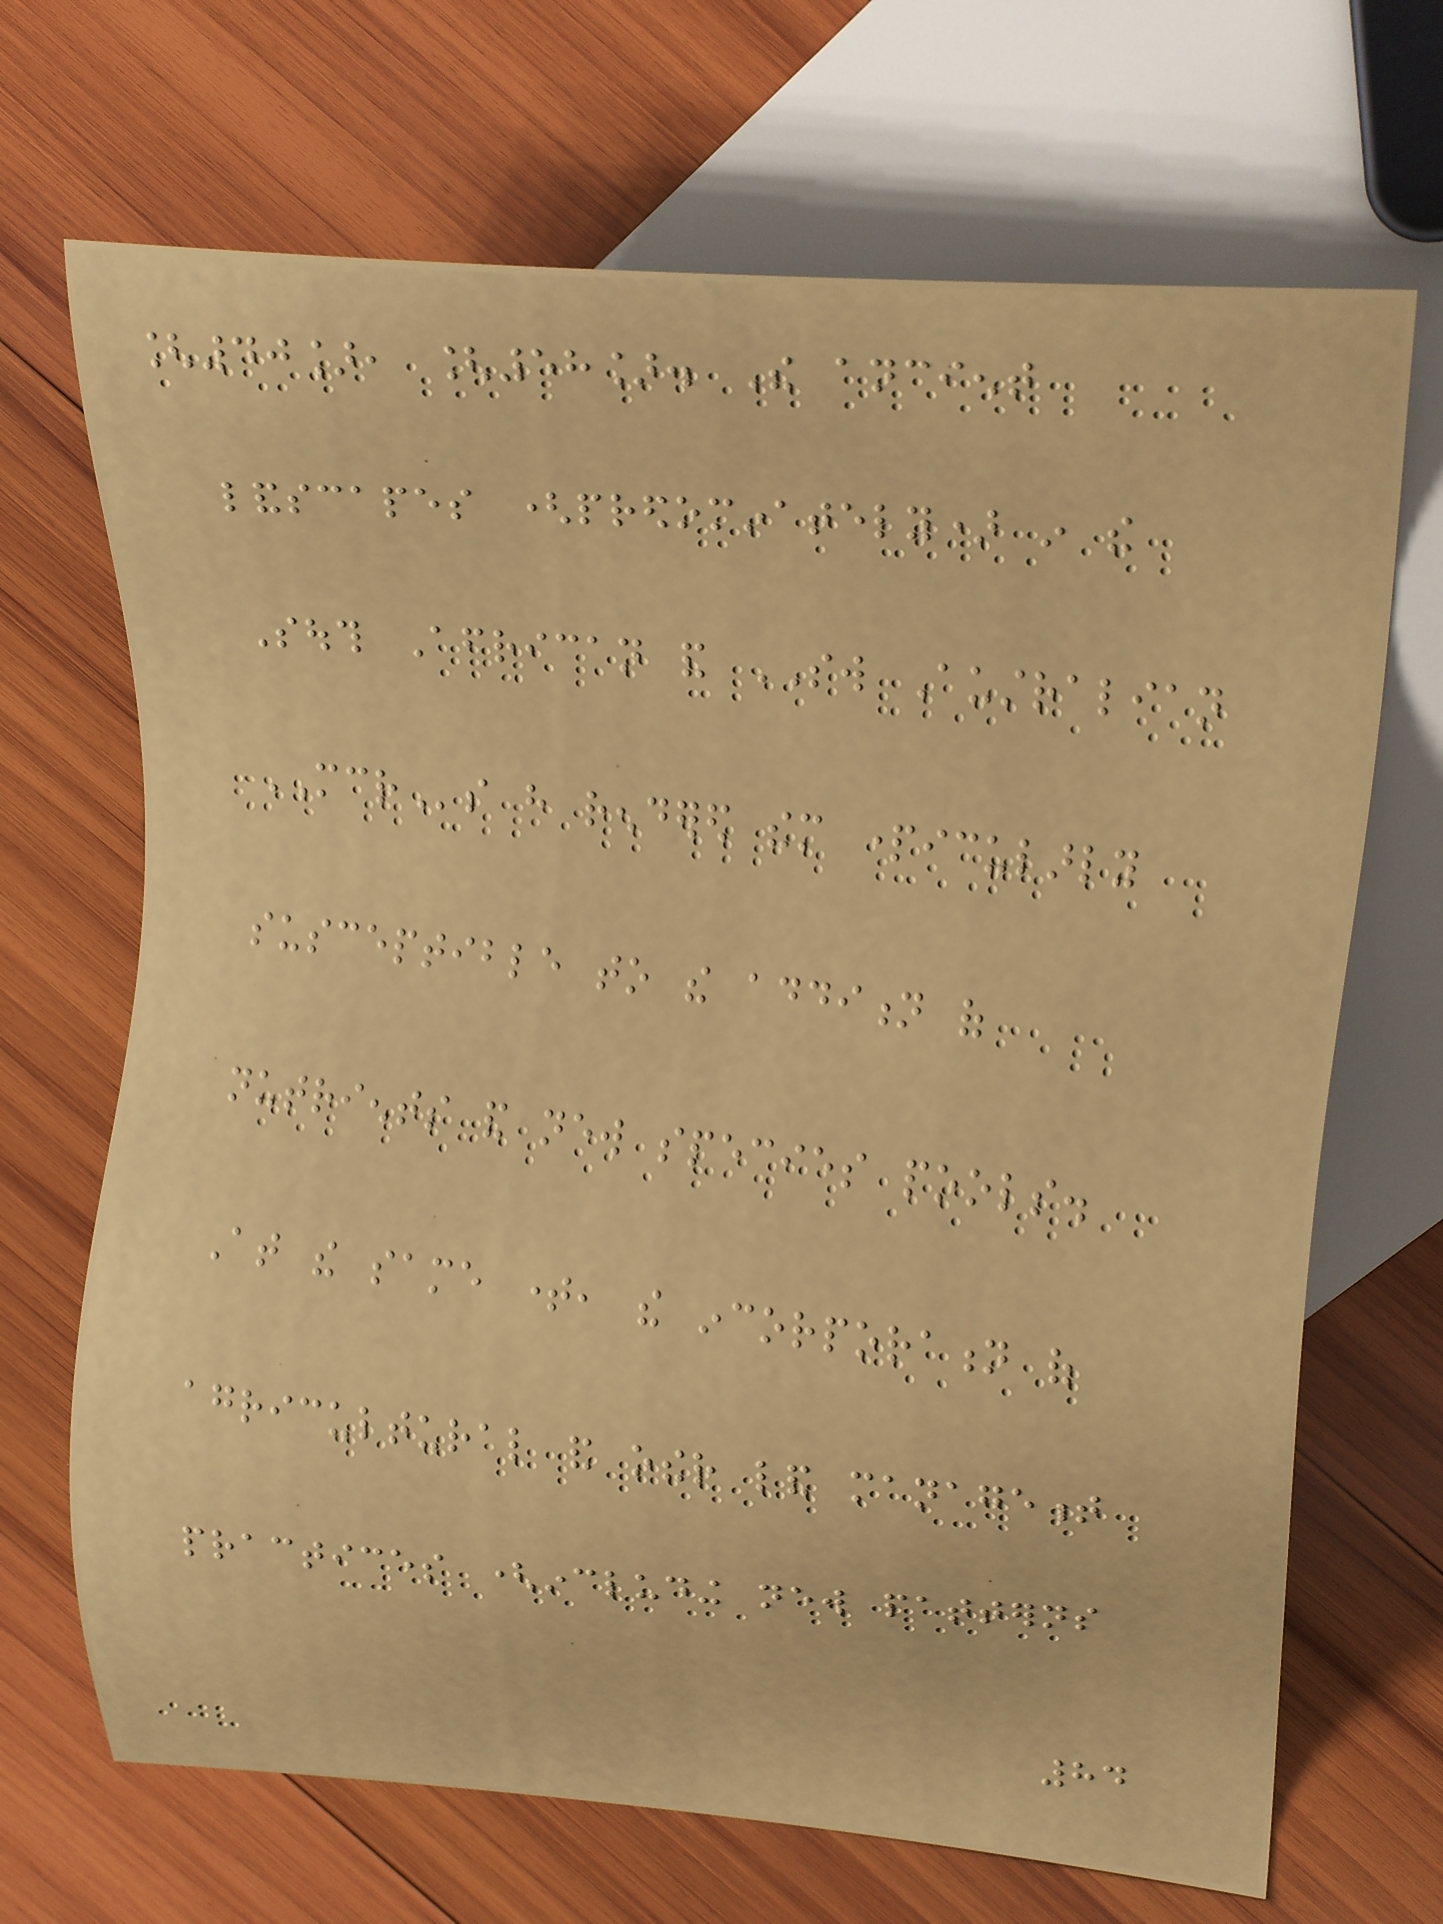[40], [58]. The ancient
landscapes (predominately) in the
South African and SW Australian
MCRs have rendered them particularly
susceptible to the addition of
nutrients and new species pools.
At the same time, the incorporation of
agricultural and other land management
practices (including new patterns
84
